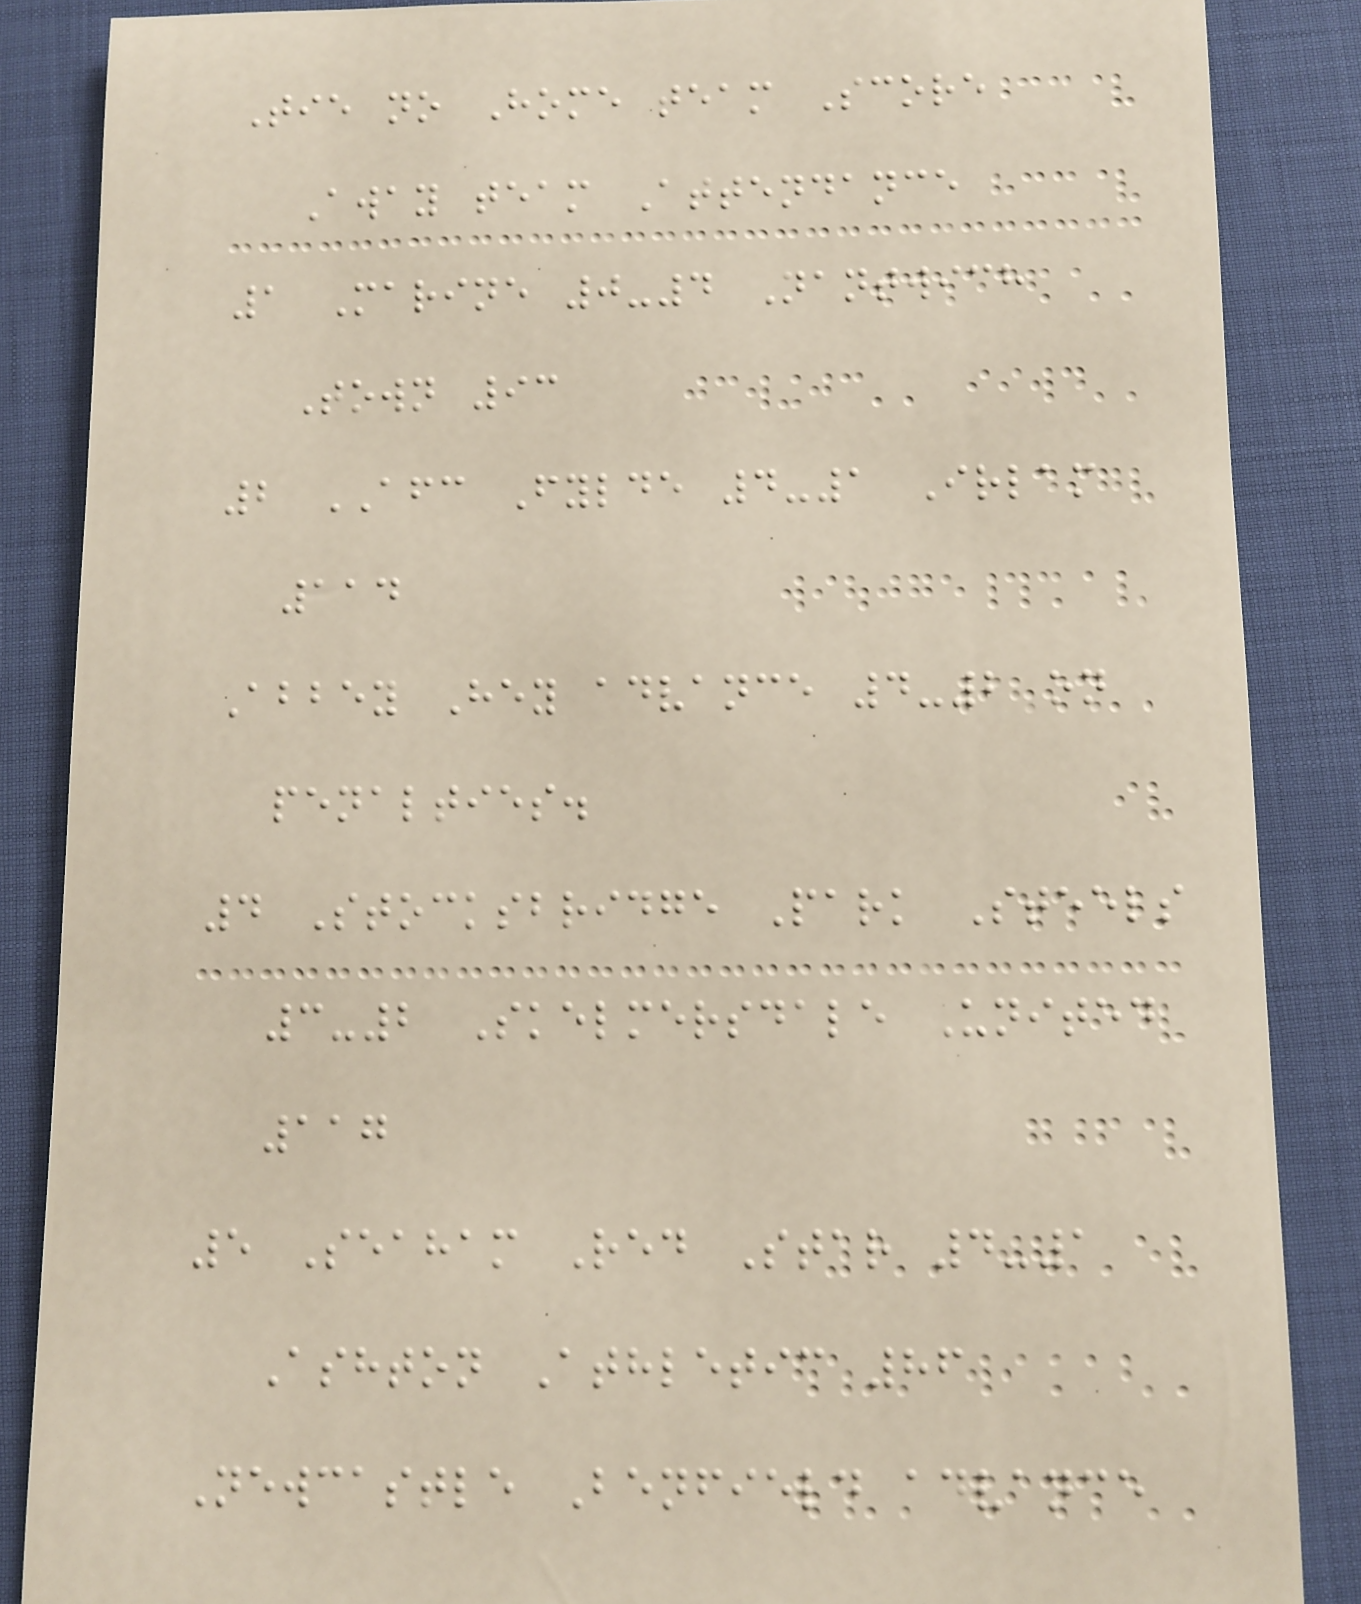Tie no Home team Score
Away team Attendance
1 Marine 0-4 Nantwich
Town 93
2 AFC Fylde 4-1 Irlam
114
Abbey Hey advance 4-2 on
penalties.
4 Stocksbridge Park Steels
3-2 Skelmersdale United
117
5 Seaham Red Star 4-1
Ashton Athletic 86
Newcastle Benfield advance
